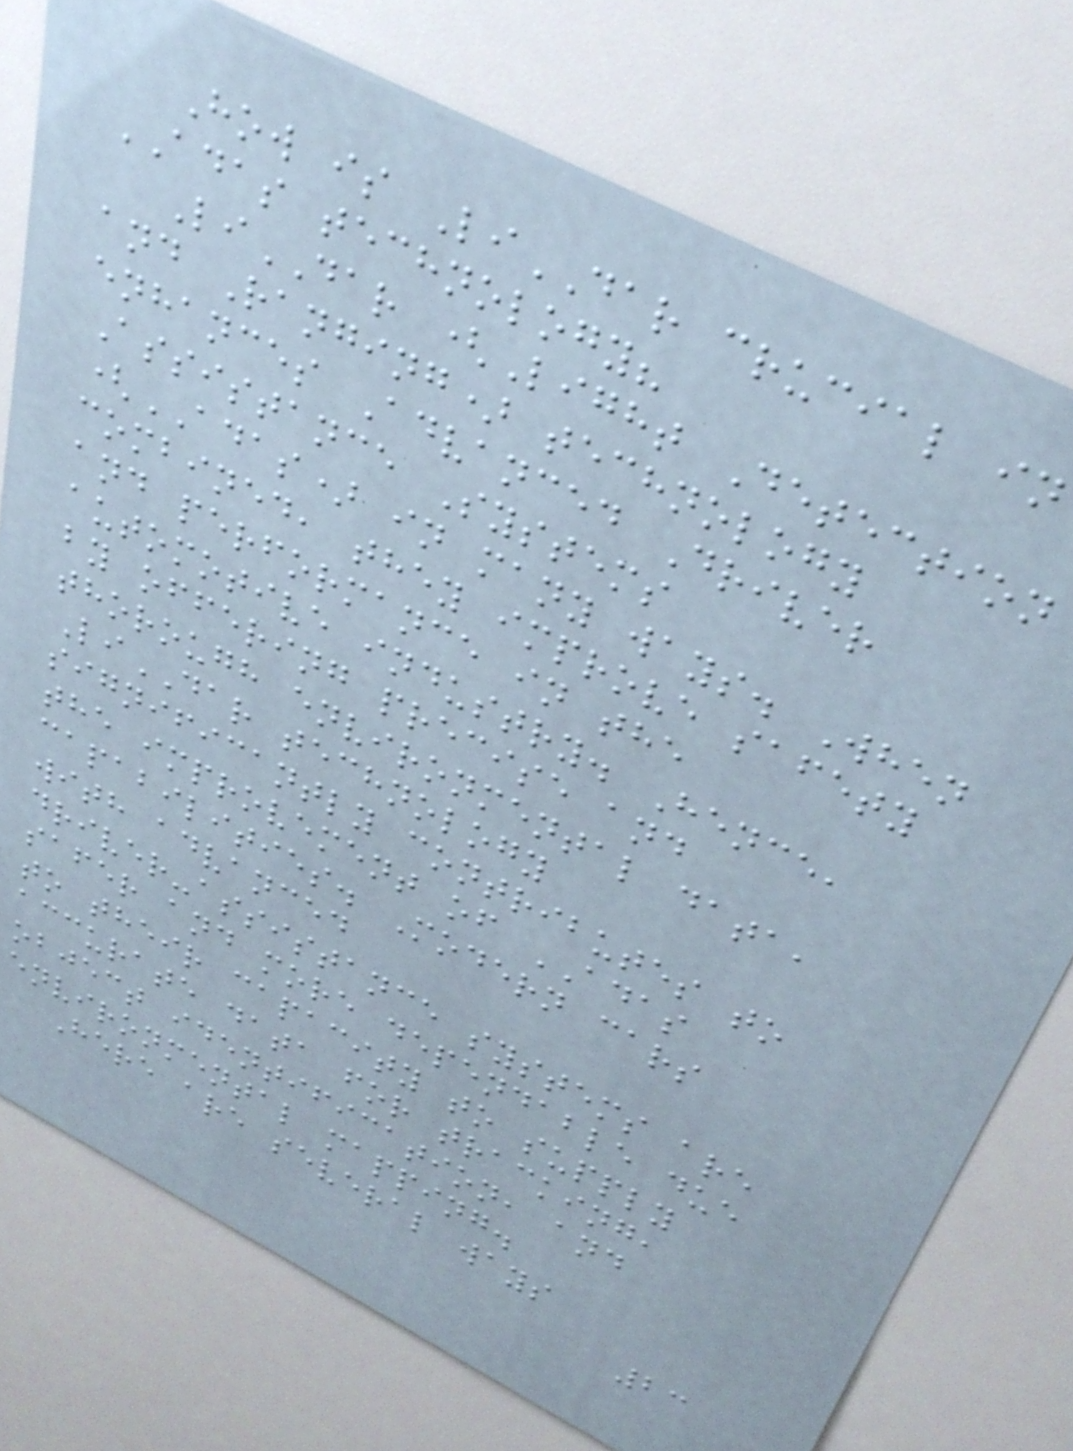How is LiDAR crucial in
ADAS technology?
LiDAR (Light Detection
and Ranging) technology
enhances Advanced Driver
Assistance Systems
(ADAS) in many ways. When
combined, they improve safety
and performance in the
automotive industry. Hence,
by offering precise and
thorough environmental data,
LiDAR technology
significantly contributes to
the improvement of ADAS
capabilities. Modern cars
with advanced
driver-assistance systems are
safer and more dependable due
to their capacity to supply
accurate data for tracking,
object identification, and
environmental mapping.
Here are several ways
23
